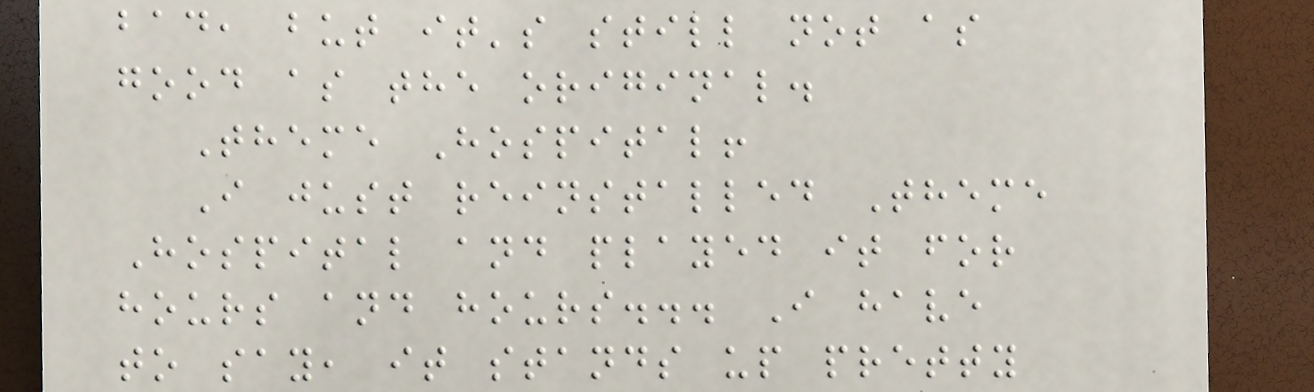bad, but it's still not as
good as the original.
Theme Hospital!
I just reinstalled Theme
Hospital and played it for
hours and hours... I have
to say, it stands up pretty
